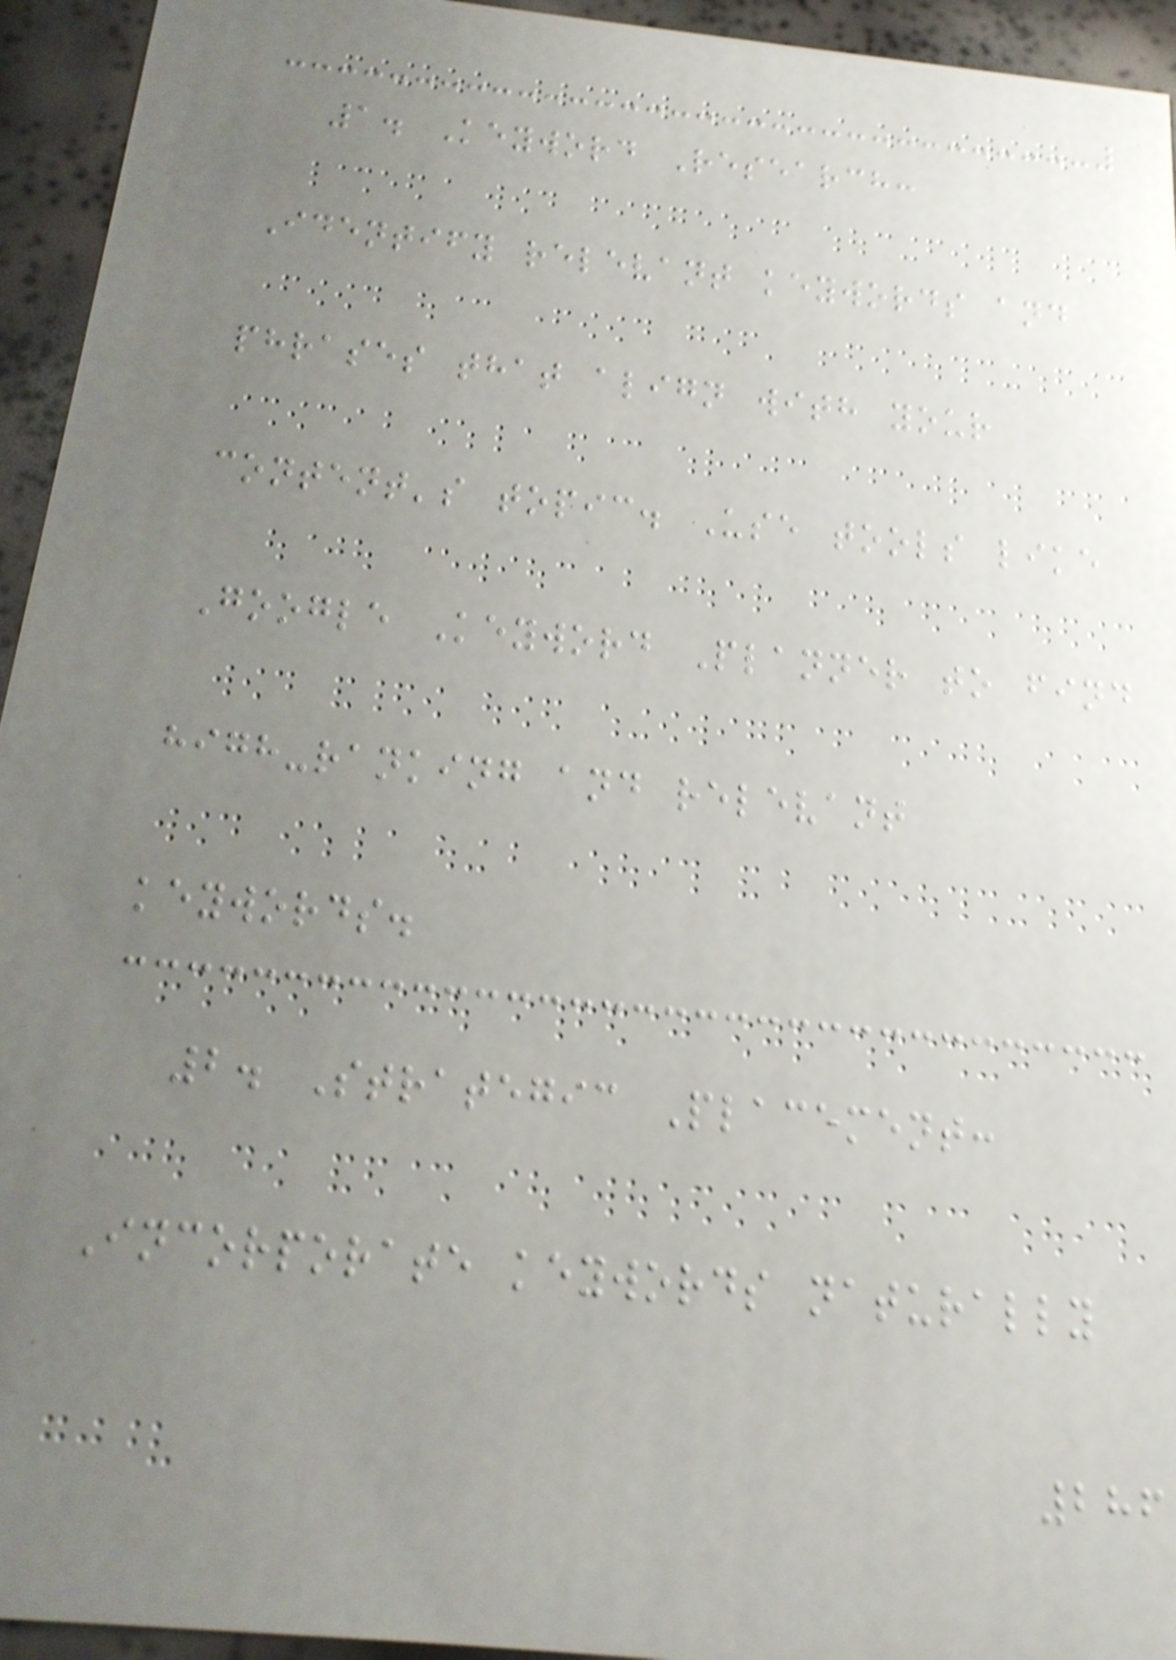1. Keyword Research:
Identify relevant keywords and
phrases that align with your
content's topic. Use tools like
Google Keyword Planner to find
high-ranking and relevant
keywords.
2. Strategic Placement:
Incorporate keywords naturally
286
